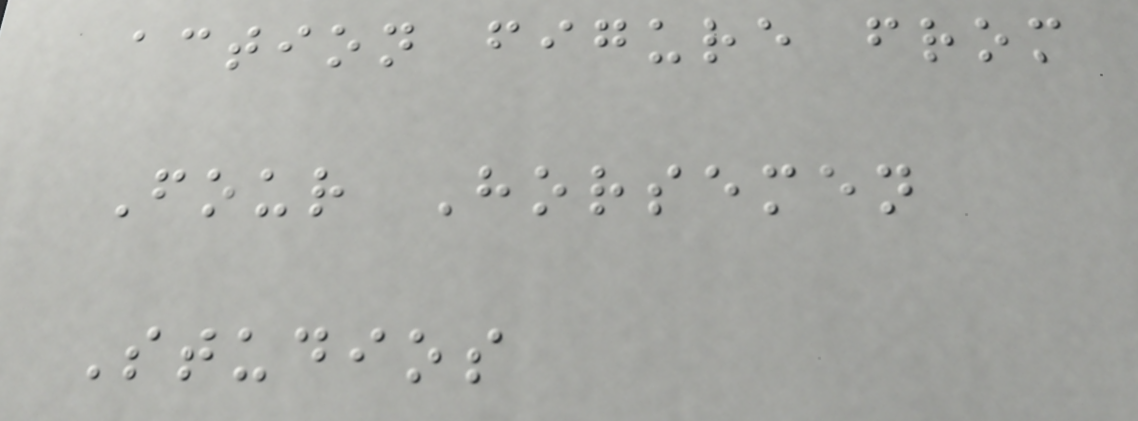action figure from
Four Horsemen
Studios
